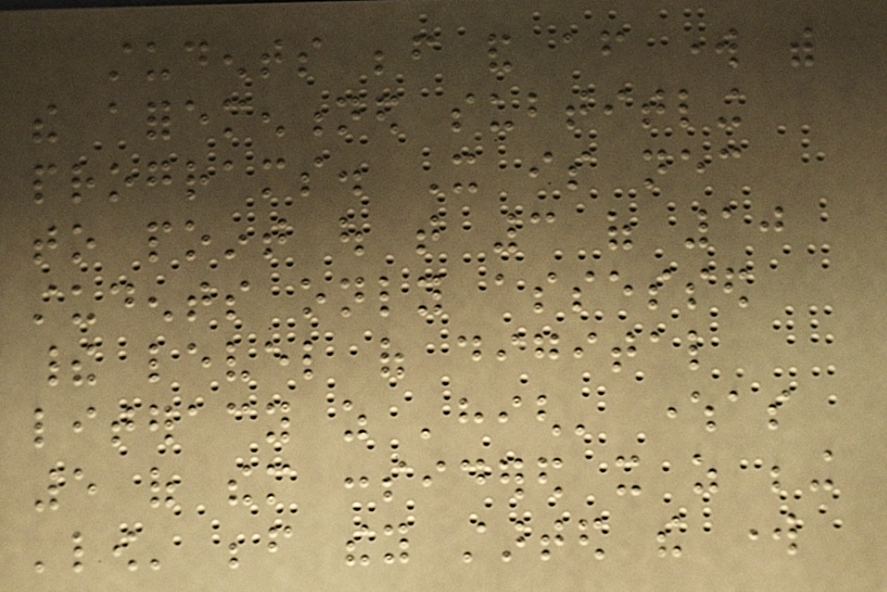students before and after work with
the aforementioned subtitling
programs. It is necessary
to point out that 3 of 10
students only assessed
their level of digital
literacy as 'high' whereas
5 of them considered it as being
'low' before they started the work
